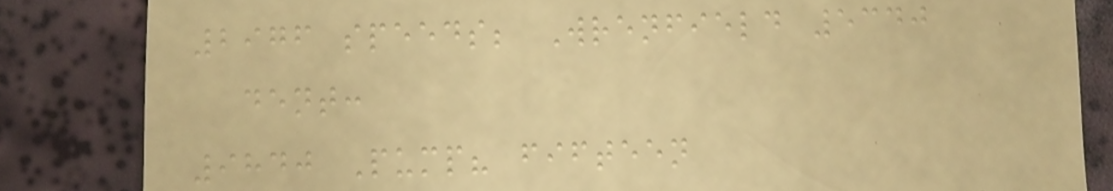2976 speeds; Wrenfield 5340
dent:
9840 Pump? fifteen
